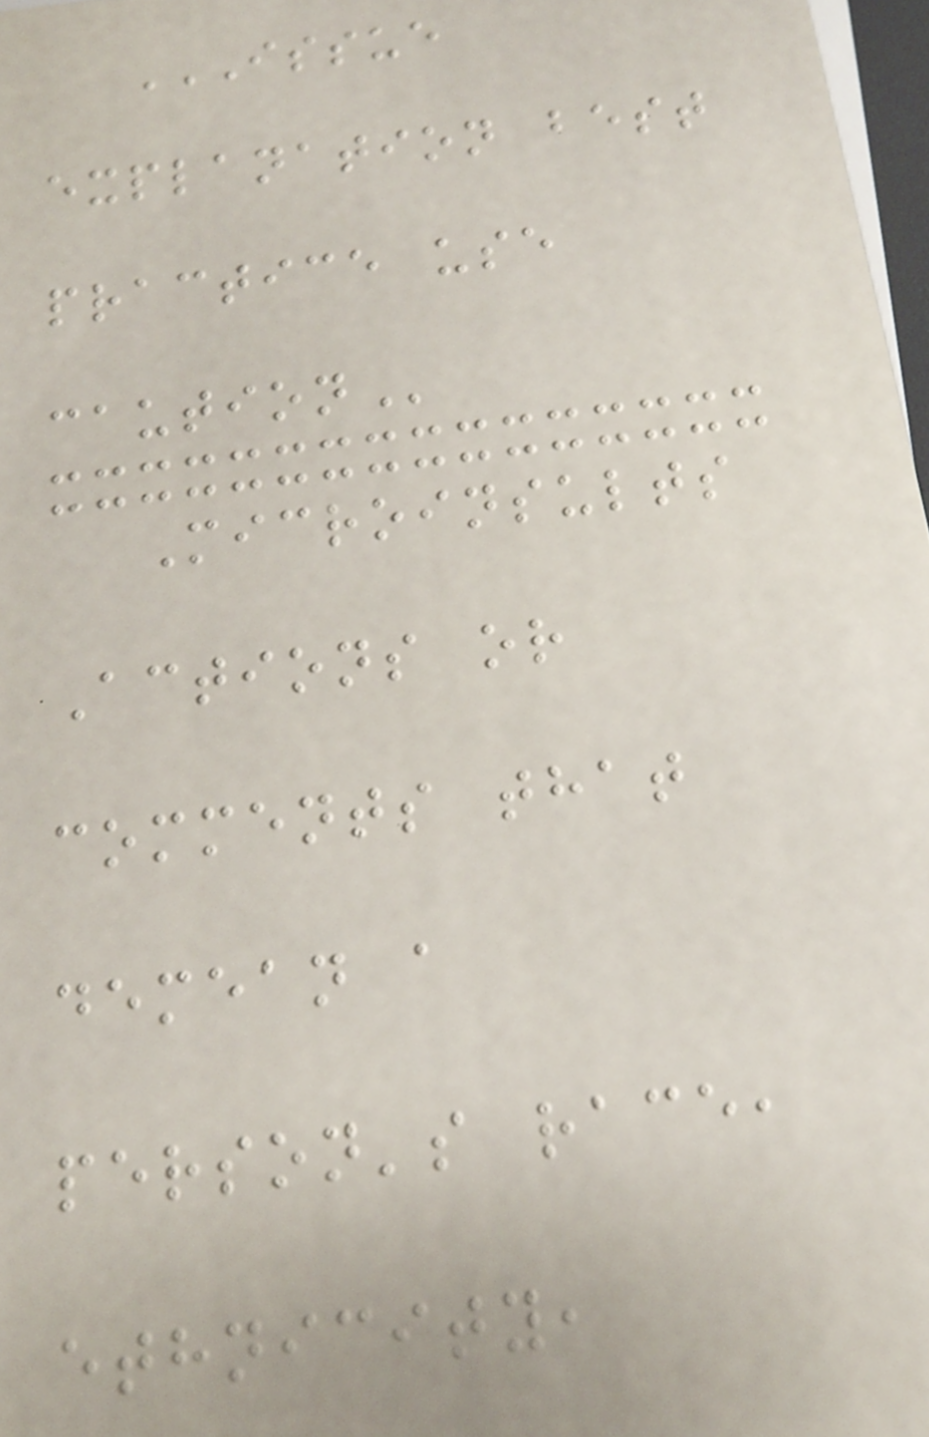ISSUE
EXPLANATION BEST
PRACTICE USE
CAUTION
Microinsults
Actions or
comments that
demean a
person's race,
ethnicity,
